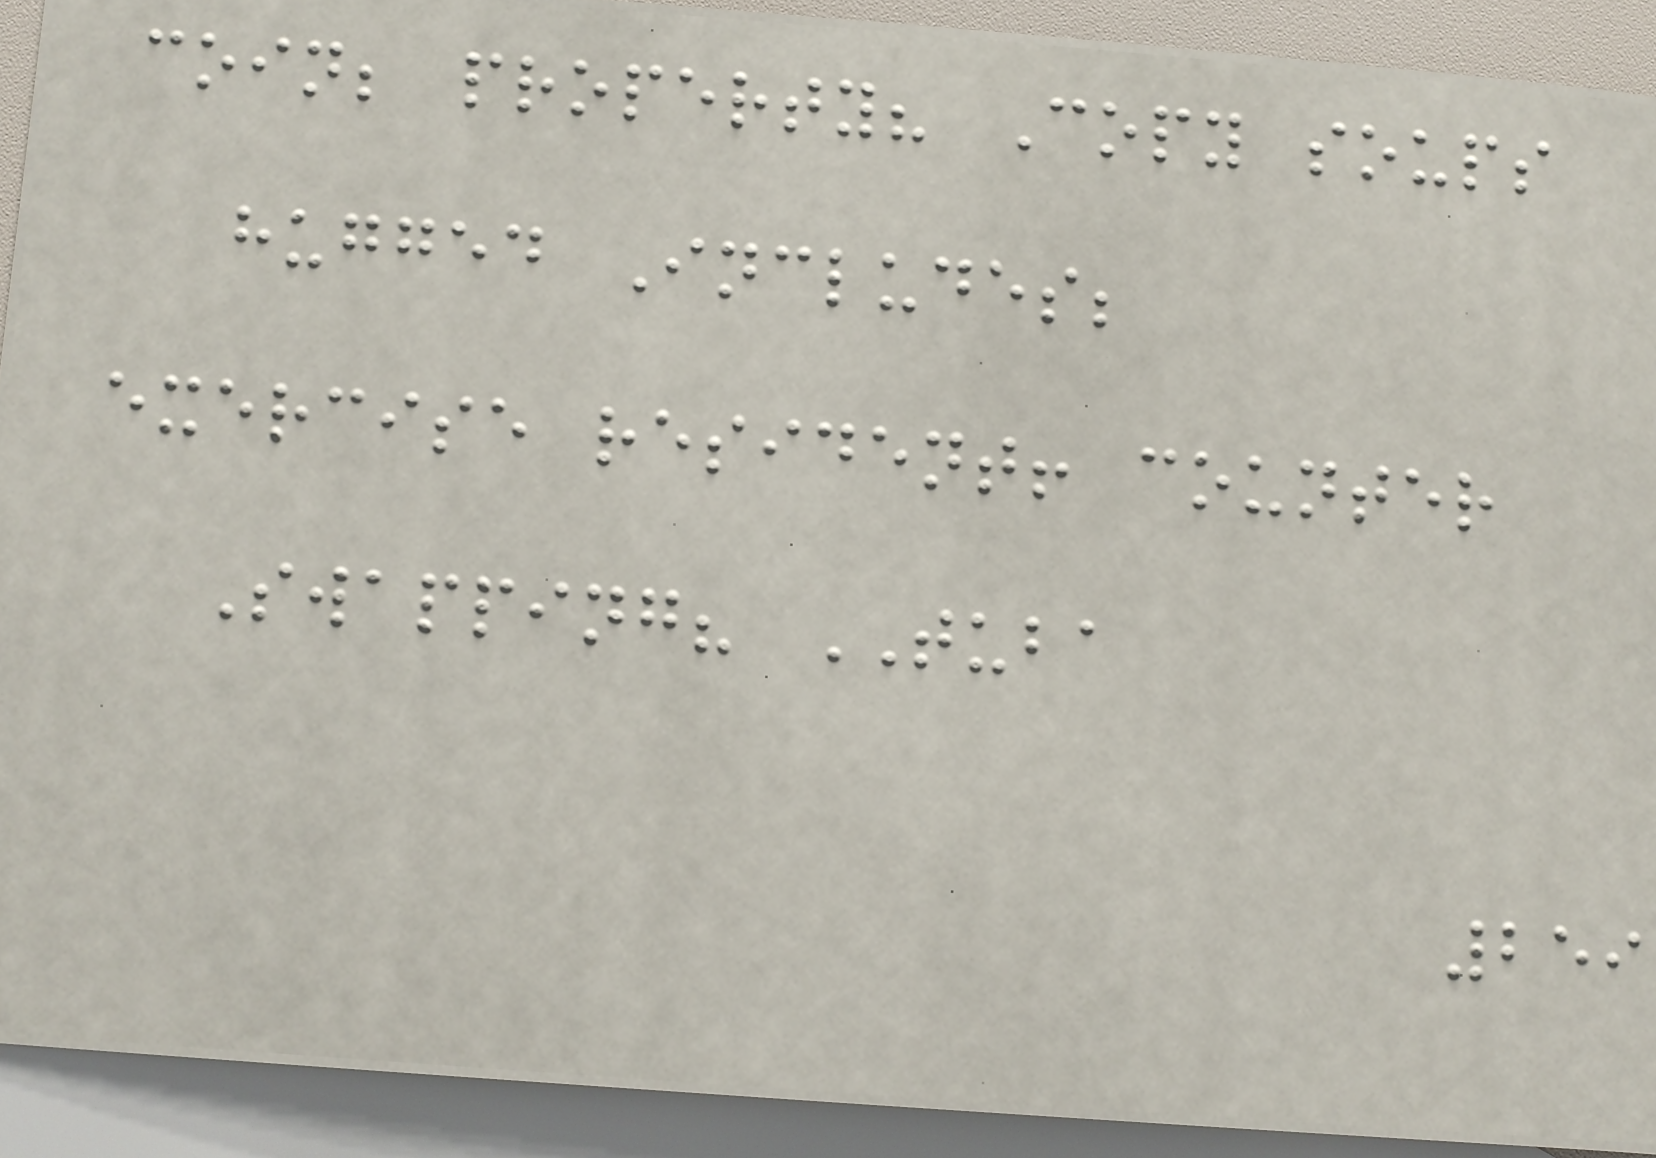coin; property? Copy soups
hugged Includes;
exercise resident! counter
Swapping? TUBA
259
